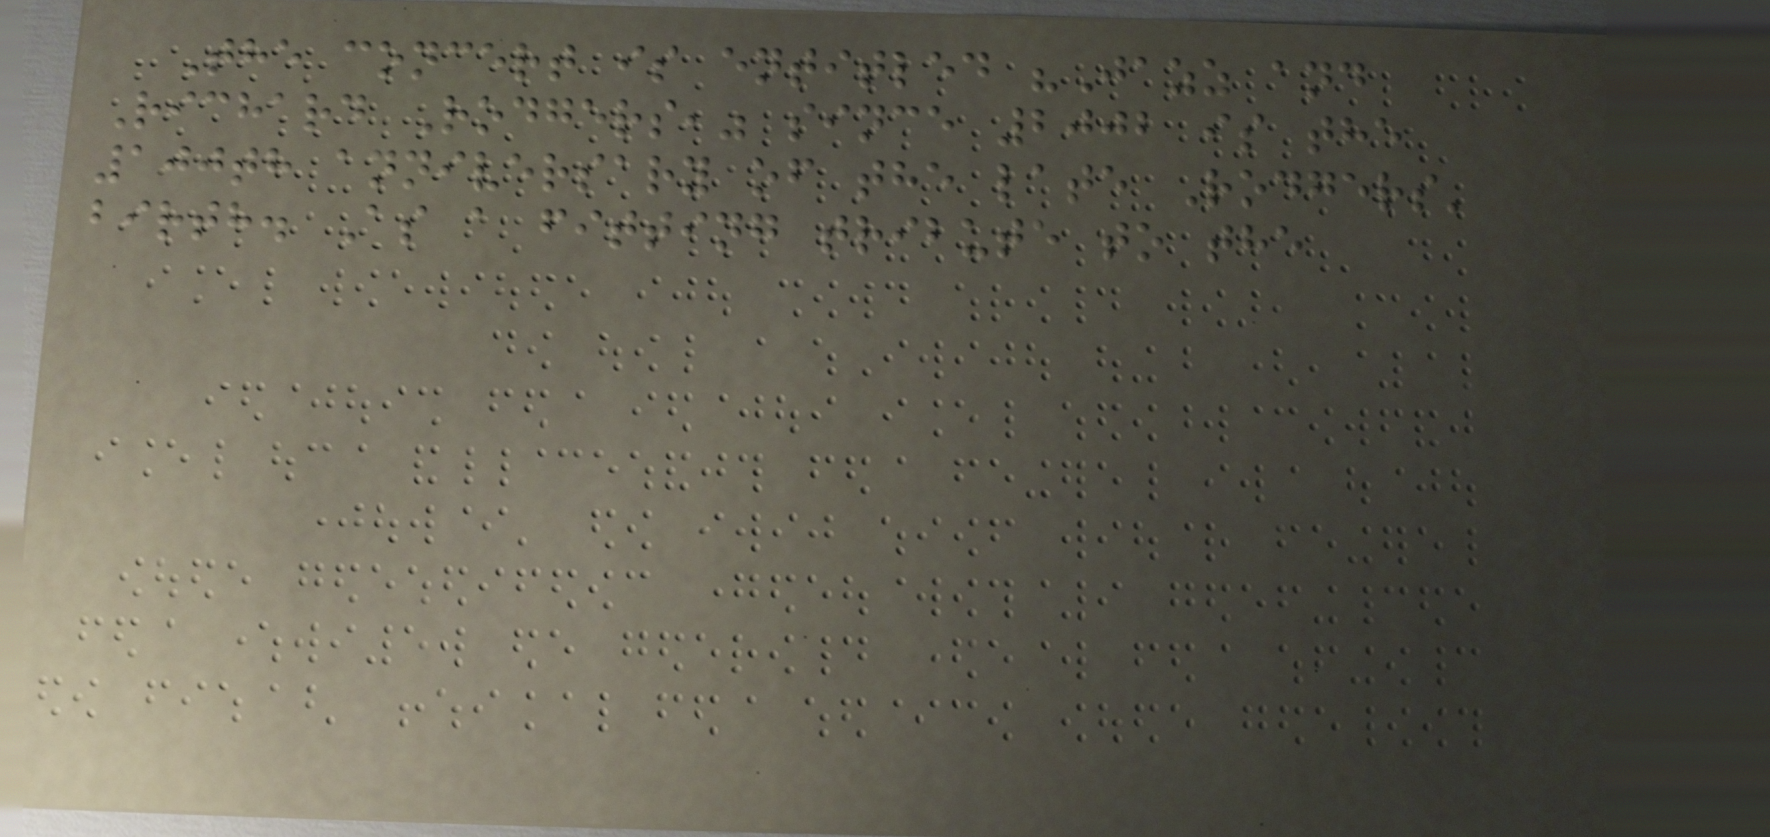The concert is entitled "Jazz and
Richard Rodgers," since 2002 is the
100th anniversary of the late Rodgers'
birth. As a fitting tribute to the
